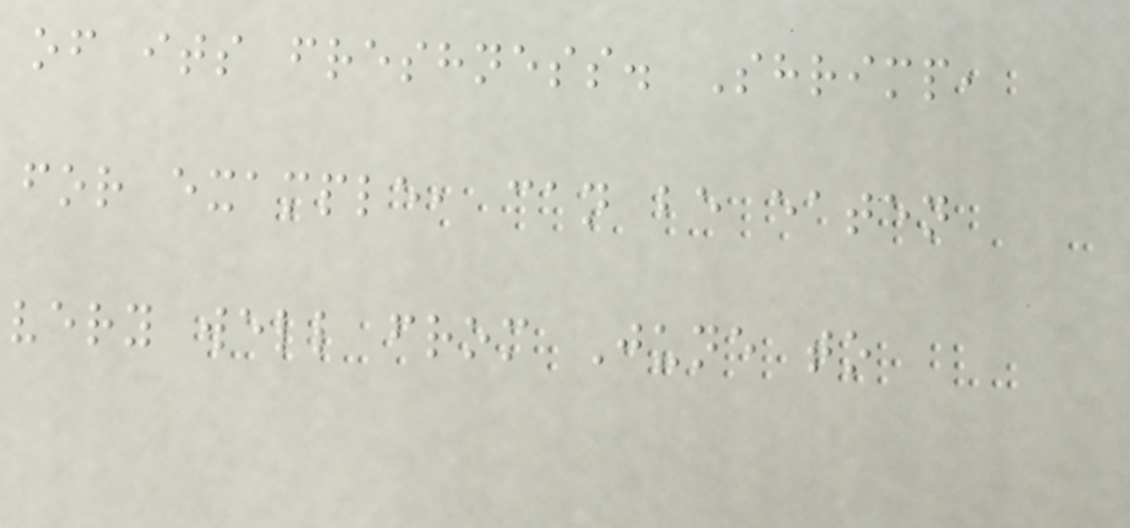of its freshness. Shrimp,
for example, can be eaten
very well from June to
